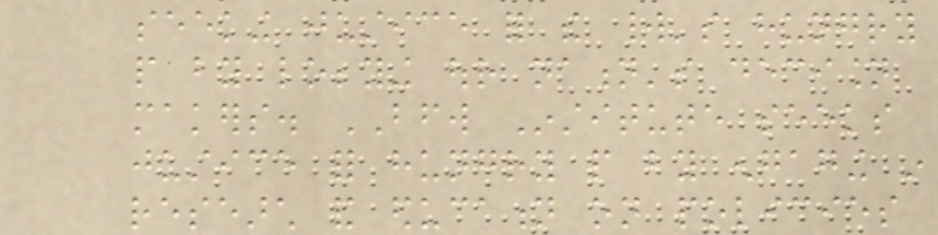seeking justice for the world's hungry
people by lobbying our nation's decision
makers. BFW Institute seeks
justice for hungry people by engaging in
research and education on policies
